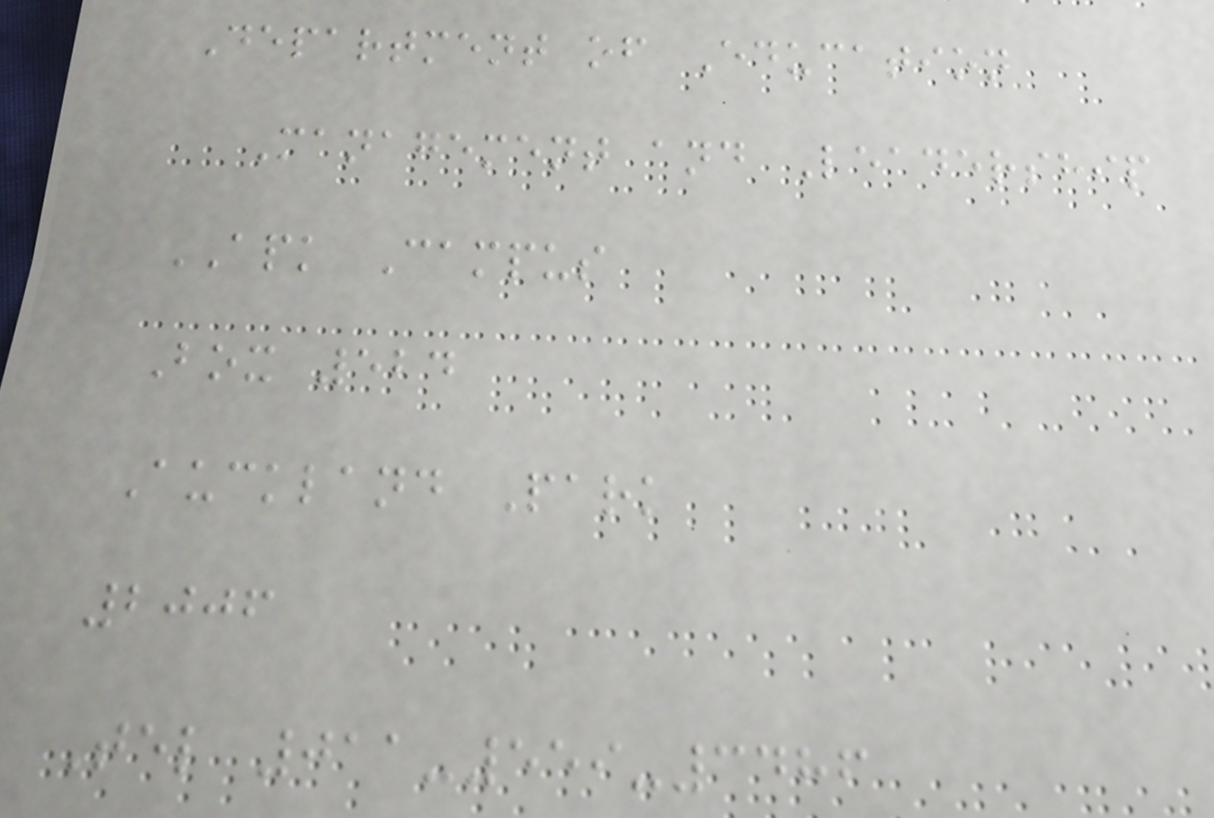Department of Education
Management and Leadership
APK Campus
Box 524
Auckland Park
2006
Tel 011-559-3486
